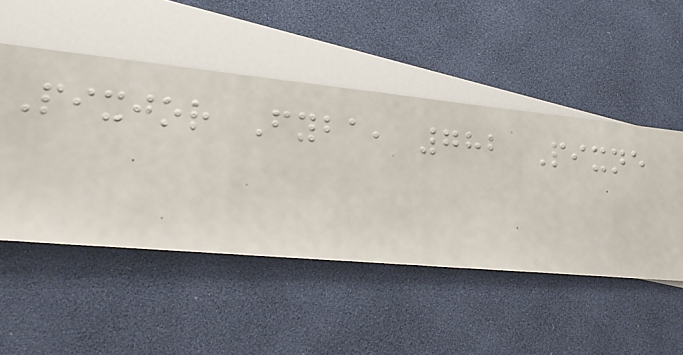Pixjor Fyba, 782 Pixne
